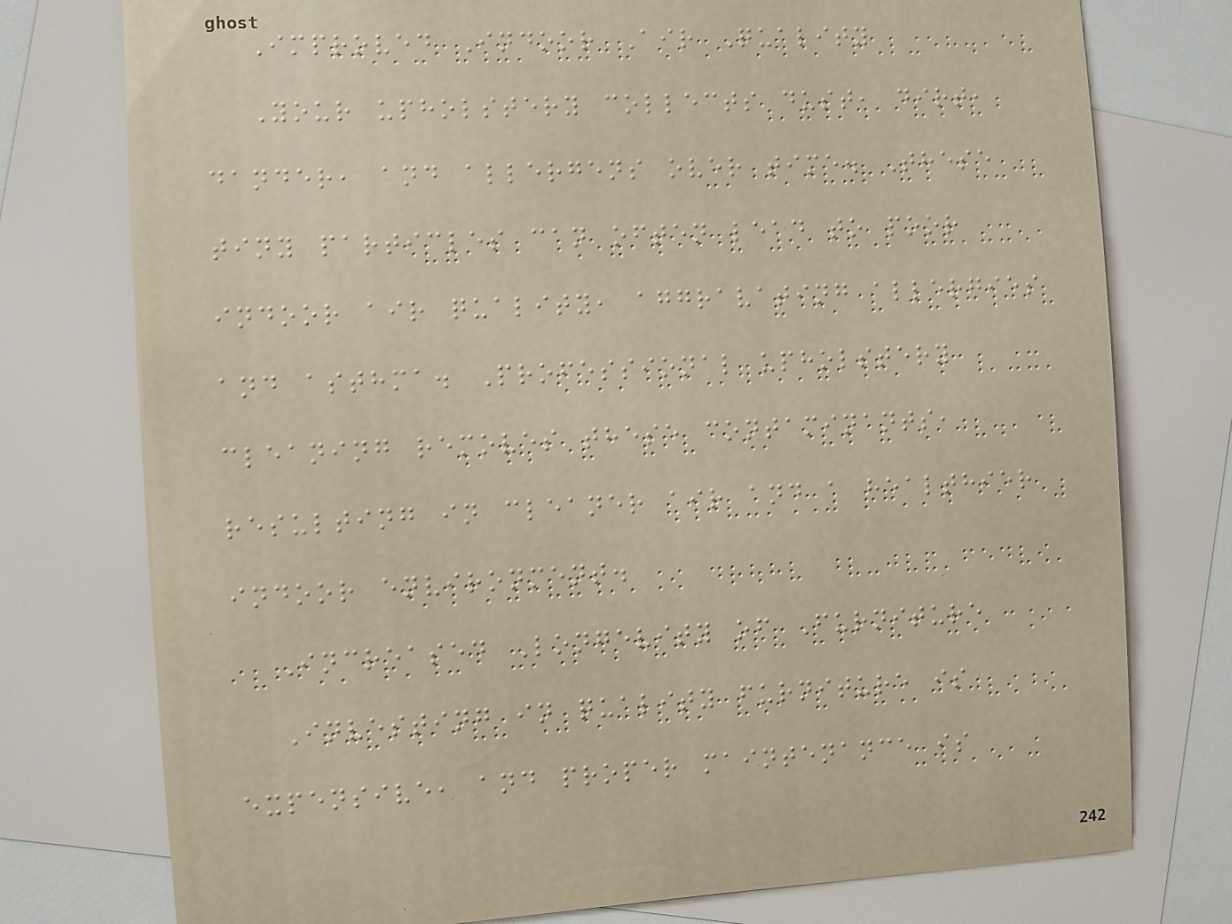Improved Indoor Air Quality
Your upholstery collects dust, dirt,
dander, and allergens over time. These
tiny particles can often lead to poor
indoor air quality, aggravating allergies
and asthma. Professional upholstery
cleaning removes these contaminants,
resulting in cleaner air and a healthier
indoor environment.
Increased Longevity of Furniture
Investing in quality furniture is
expensive, and proper maintenance is
